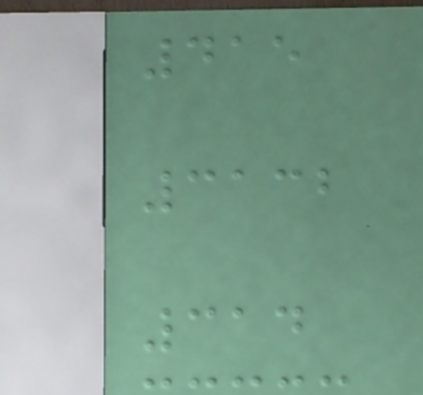415
3132
314
